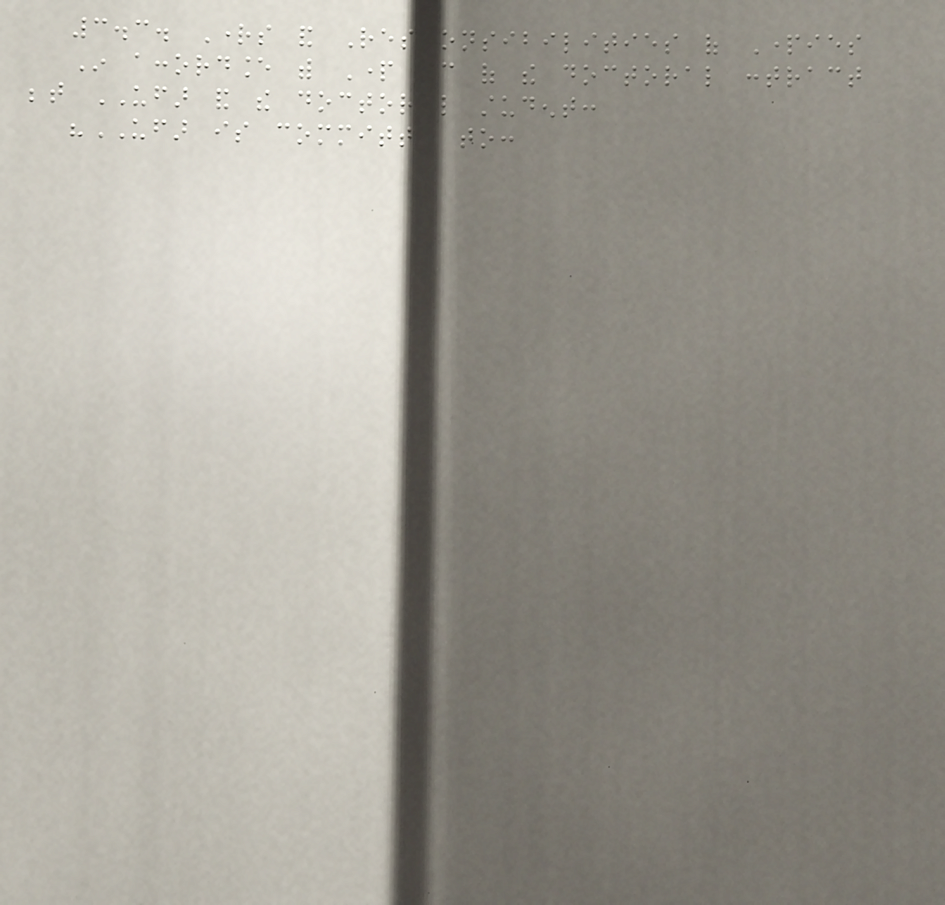3.3. Rights and Responsibilities of Parties
In accordance with Part 3 of the doctoral contract
between UFAR and the doctoral student:
"UFAR is committed to:
